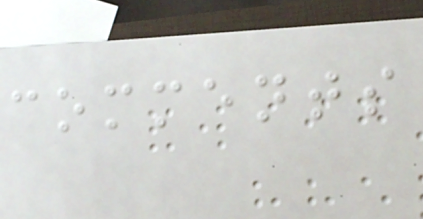comments
